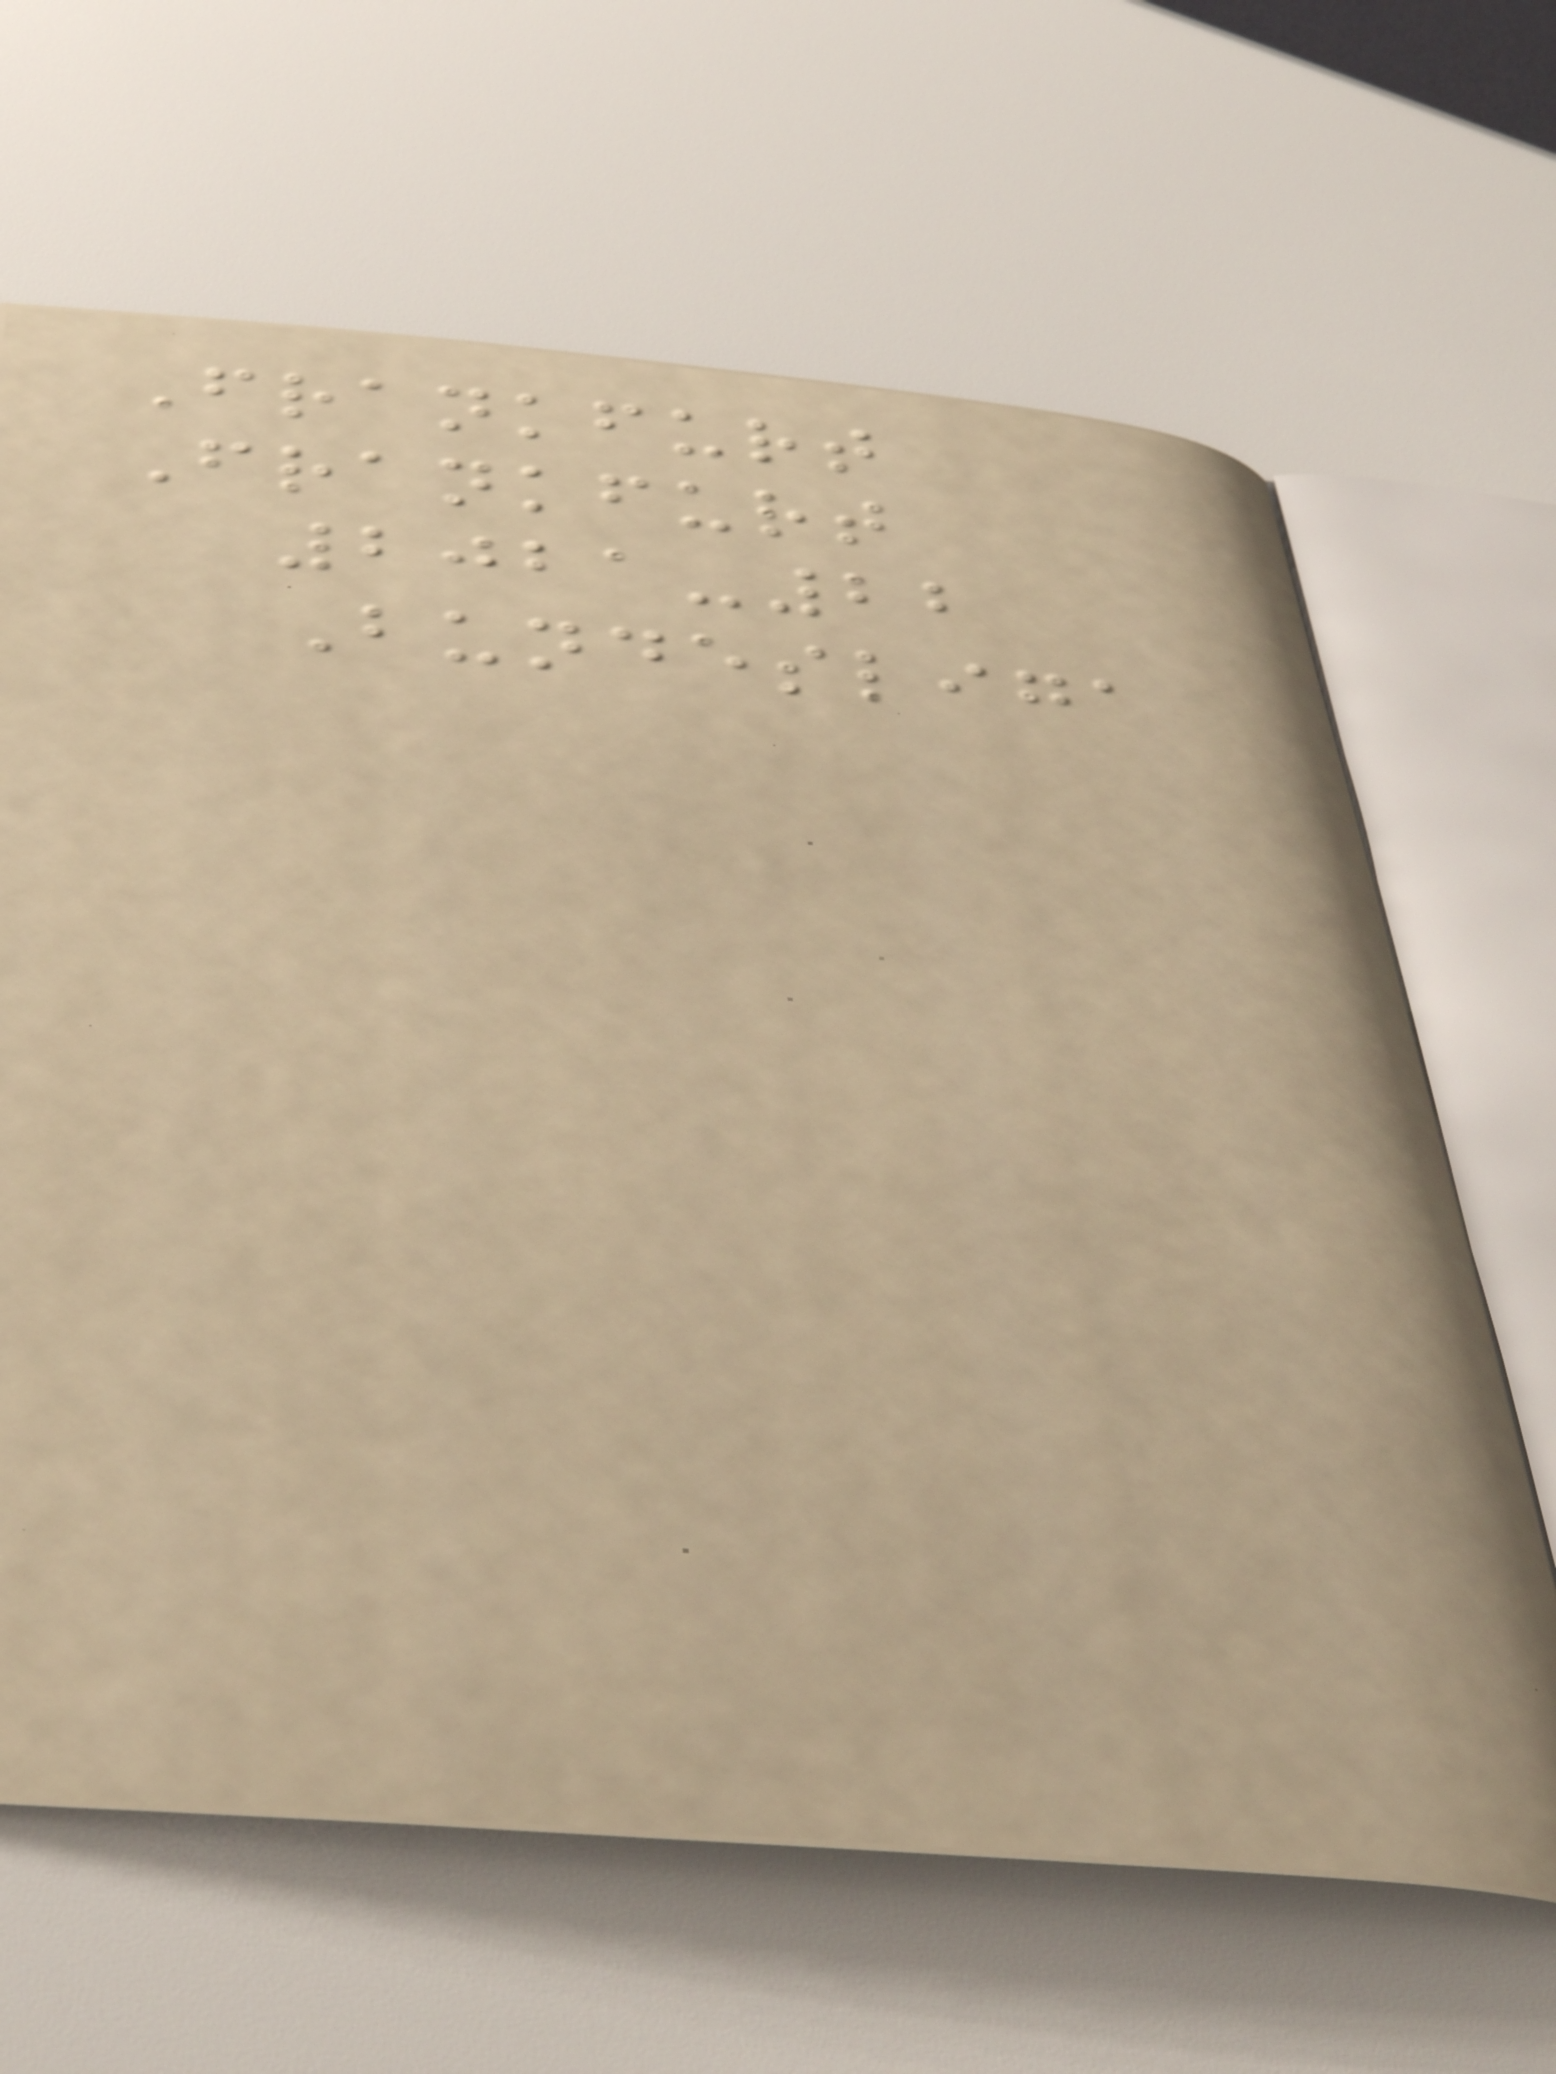Frankfurt
Frankfurt
2021-22
Bundesliga
